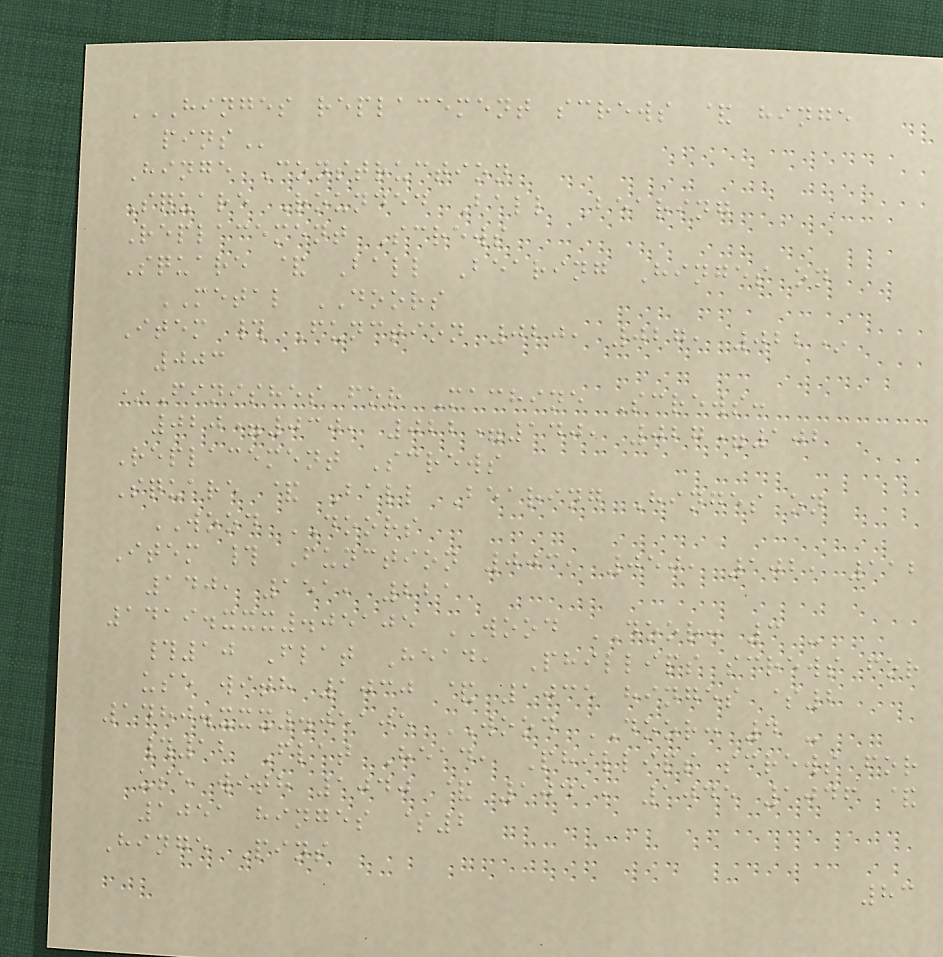HINGES REPLACEMENT SCREWS & HINGE
PINS
Hinge Construction
Square Rounded Ball Bearing
Replacement Screws
Square & Ball Bearing Hinges on
METAL DOORS
Item # Function 020, 027, 022*
003
*Finishes for Machine Screws:
020=030, 022=140, 027=102
Replacement Screws
Square & Ball Bearing Hinges on
WOOD DOORS
Item # Function 003, 050, 102, 112
140, 151, 221
1419.xxx.05105 WOOD DOOR: 3 -
#10 Flat Head, Phillips screws for
use with 1030 & 1035 hinges $2
1480.xxx.05105 WOOD DOOR: 4 -
#12 Flat Head, Phillips screws for
use with 1040 & 1041, 1045 1046 &
1051 hinges $2
Hinge Pins
83
